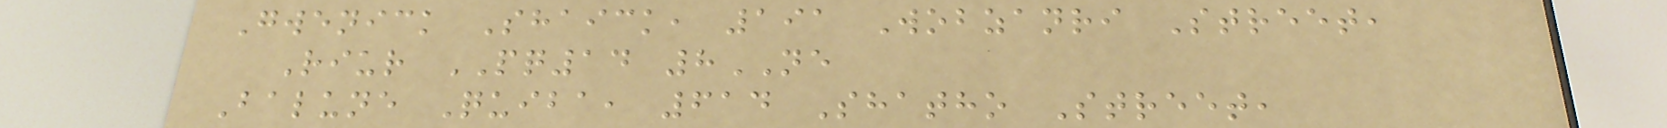Gwenick Shaick, 191 Wobzanri Street,
Riur PQ14 8NE
Balune Quiba, 614 Shatho Street,
